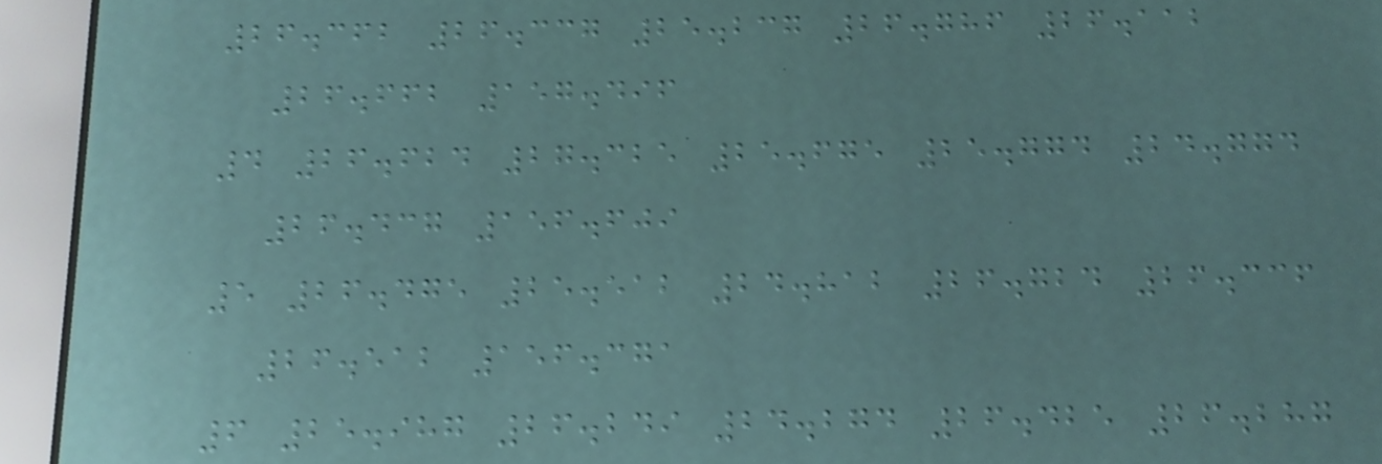26.362 26.337 25.237 26.786 26.112
26.662 157.496
4 26.624 27.325 25.675 25.774 24.774
26.437 156.609
5 26.475 25.512 24.812 26.724 26.336
26.512 156.371
6 25.987 26.249 24.274 26.425 26.287
